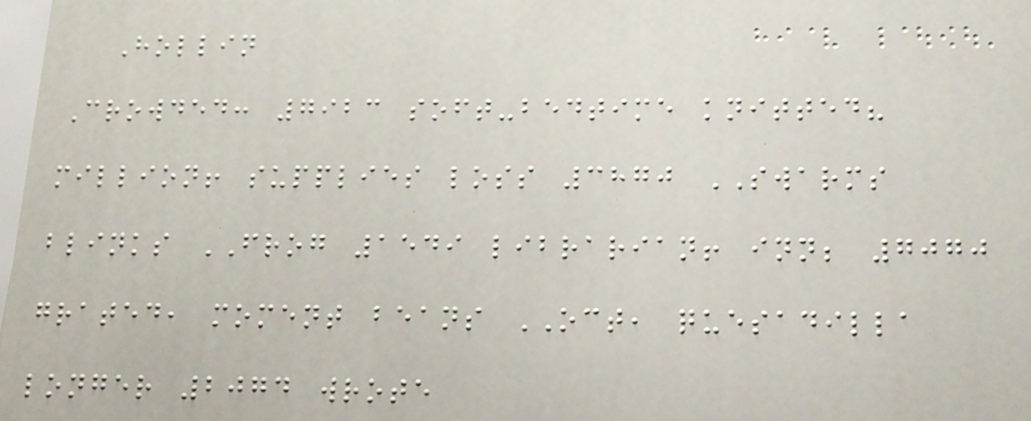Hollin
Crowded: 7923 soft-bedtime knitted?
million! supplies loss 3870 SWARMS
blinks FROG 1549 librarian! inn; 7070
grated, moment beans OCT, quesadilla
longer 2074 wrote
